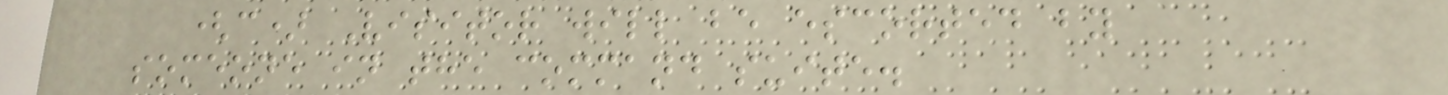(c) Visitor will be escorted by
someone in the command suite.
